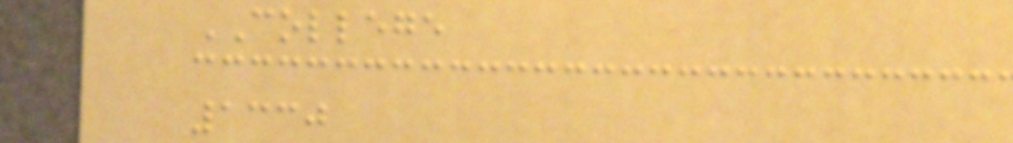COLLEGE
1330
